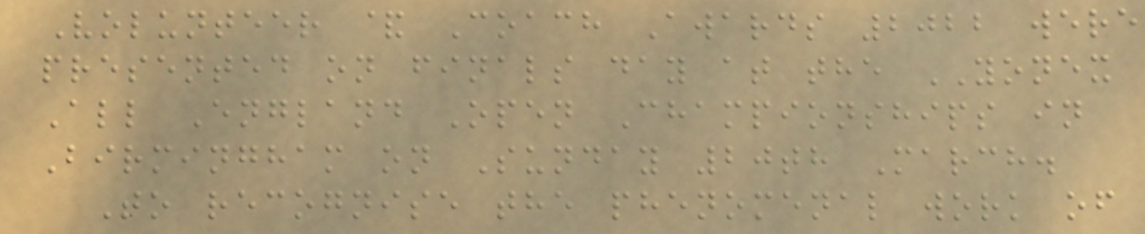Volunteer & Coach Awards 2022 were
presented on finals day at the YONEX
All England Open Championships in
Birmingham on Sunday 20th March.
To recognise the phenomenal work of
